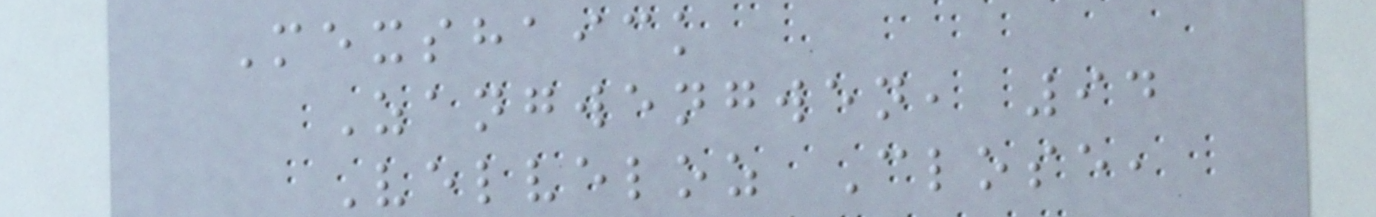Mexshaick
Zangwengwen, 94
Velveloz Close,
